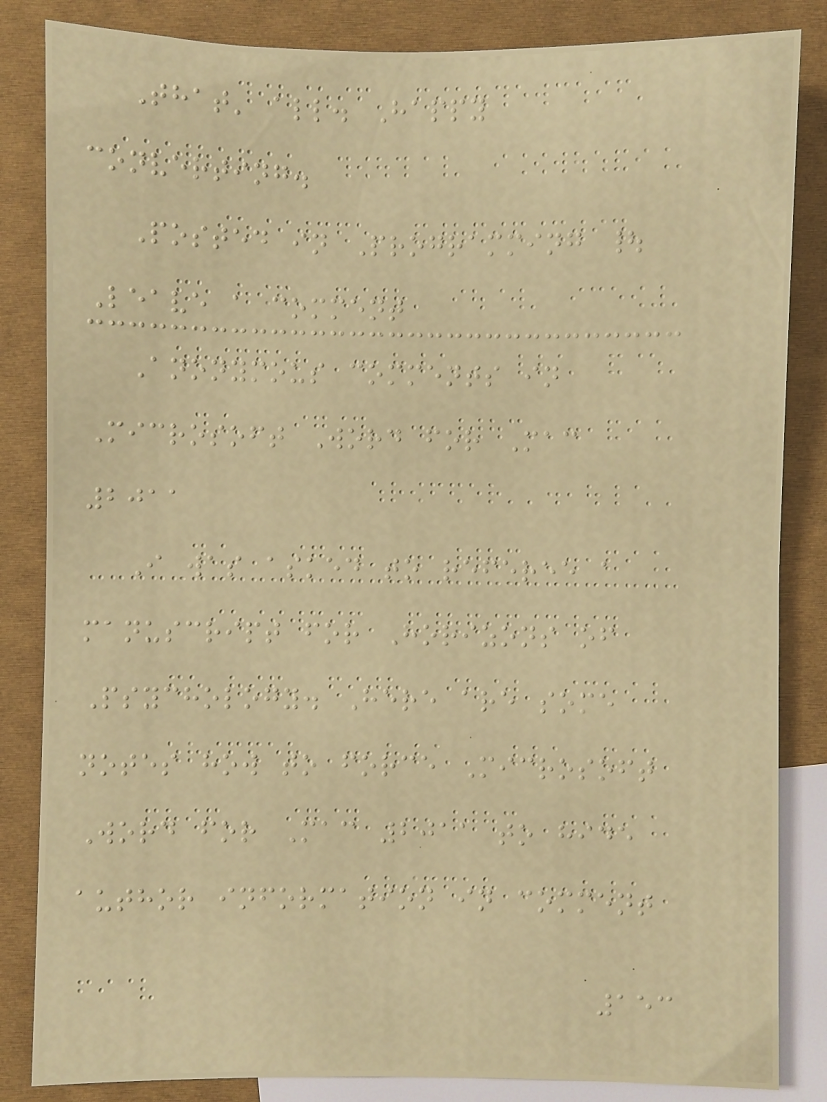That' all. Happy
converting.
Posted in Programming |
Leave a comment
Anonymous comments in
Microsoft Word for Mac
2011
I was asked to referee a
manuscript for Horizons of
Psychology. Here are some
notes how to force Microsoft
Word for Mac 2011 to hide
author information in comment
153
